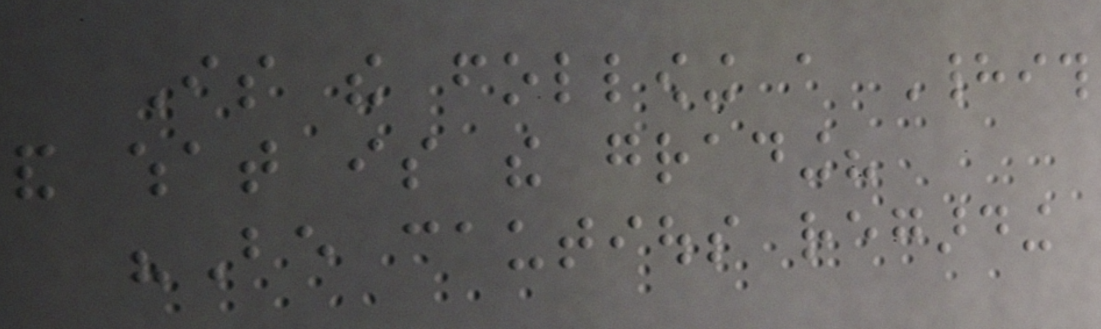Is the following a Hadith
and what is the grading?
"Be cautious regarding
